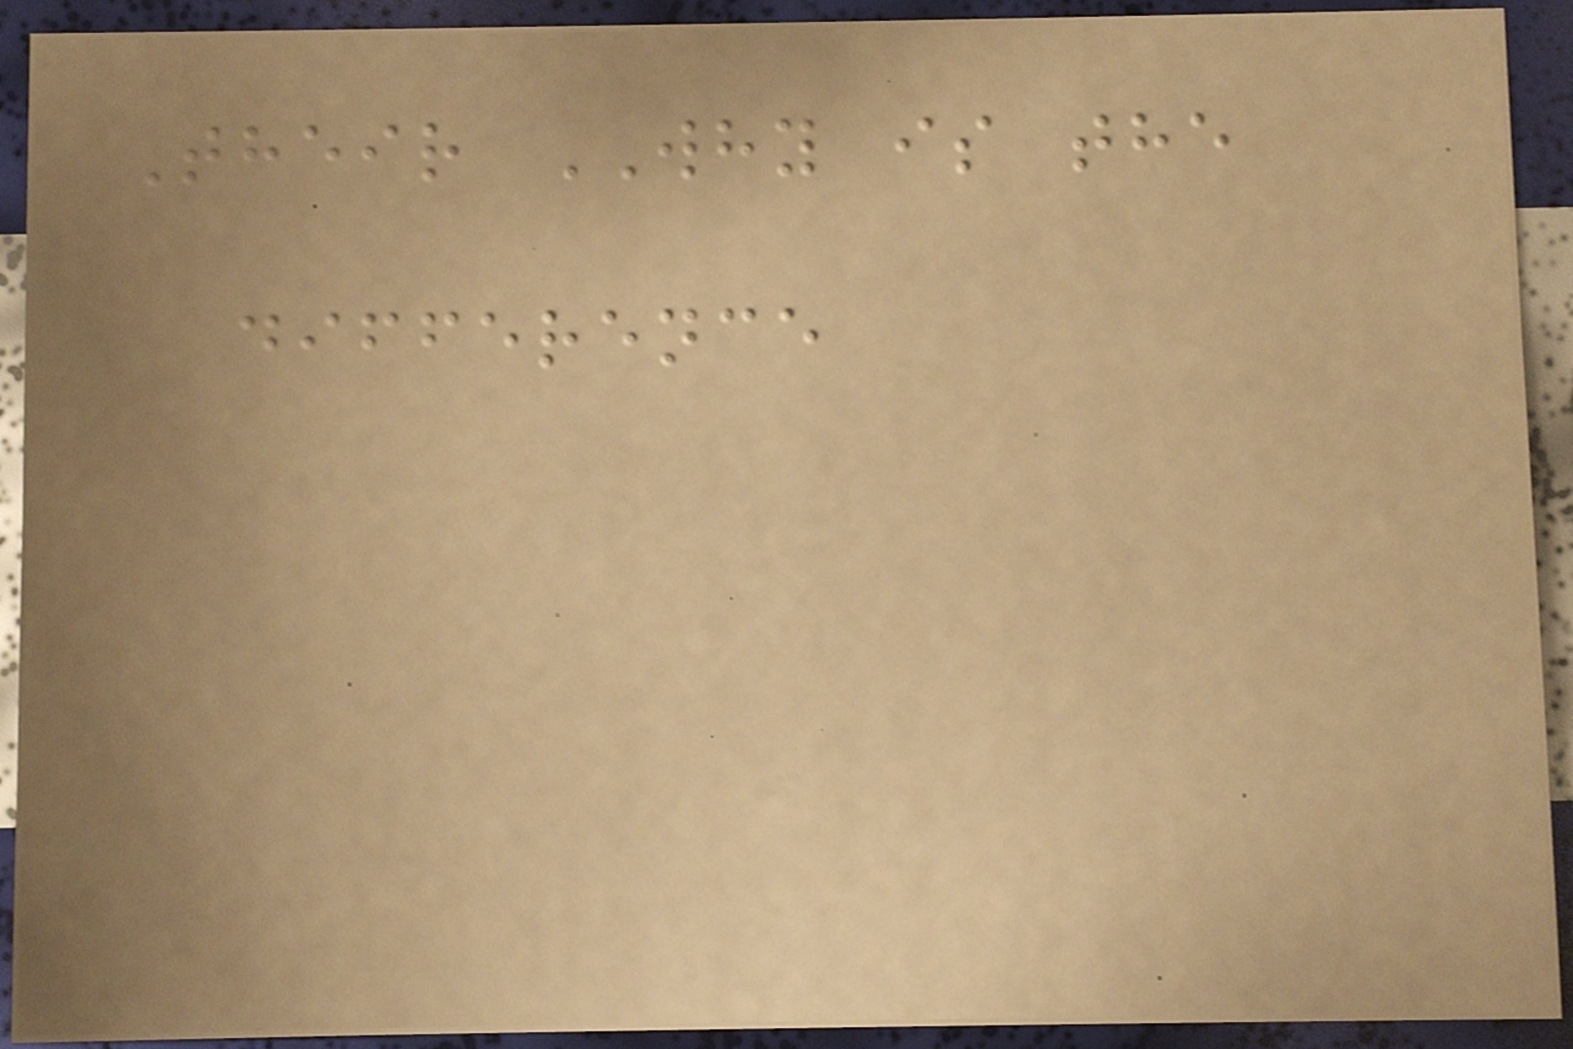Their WHY is the
difference
